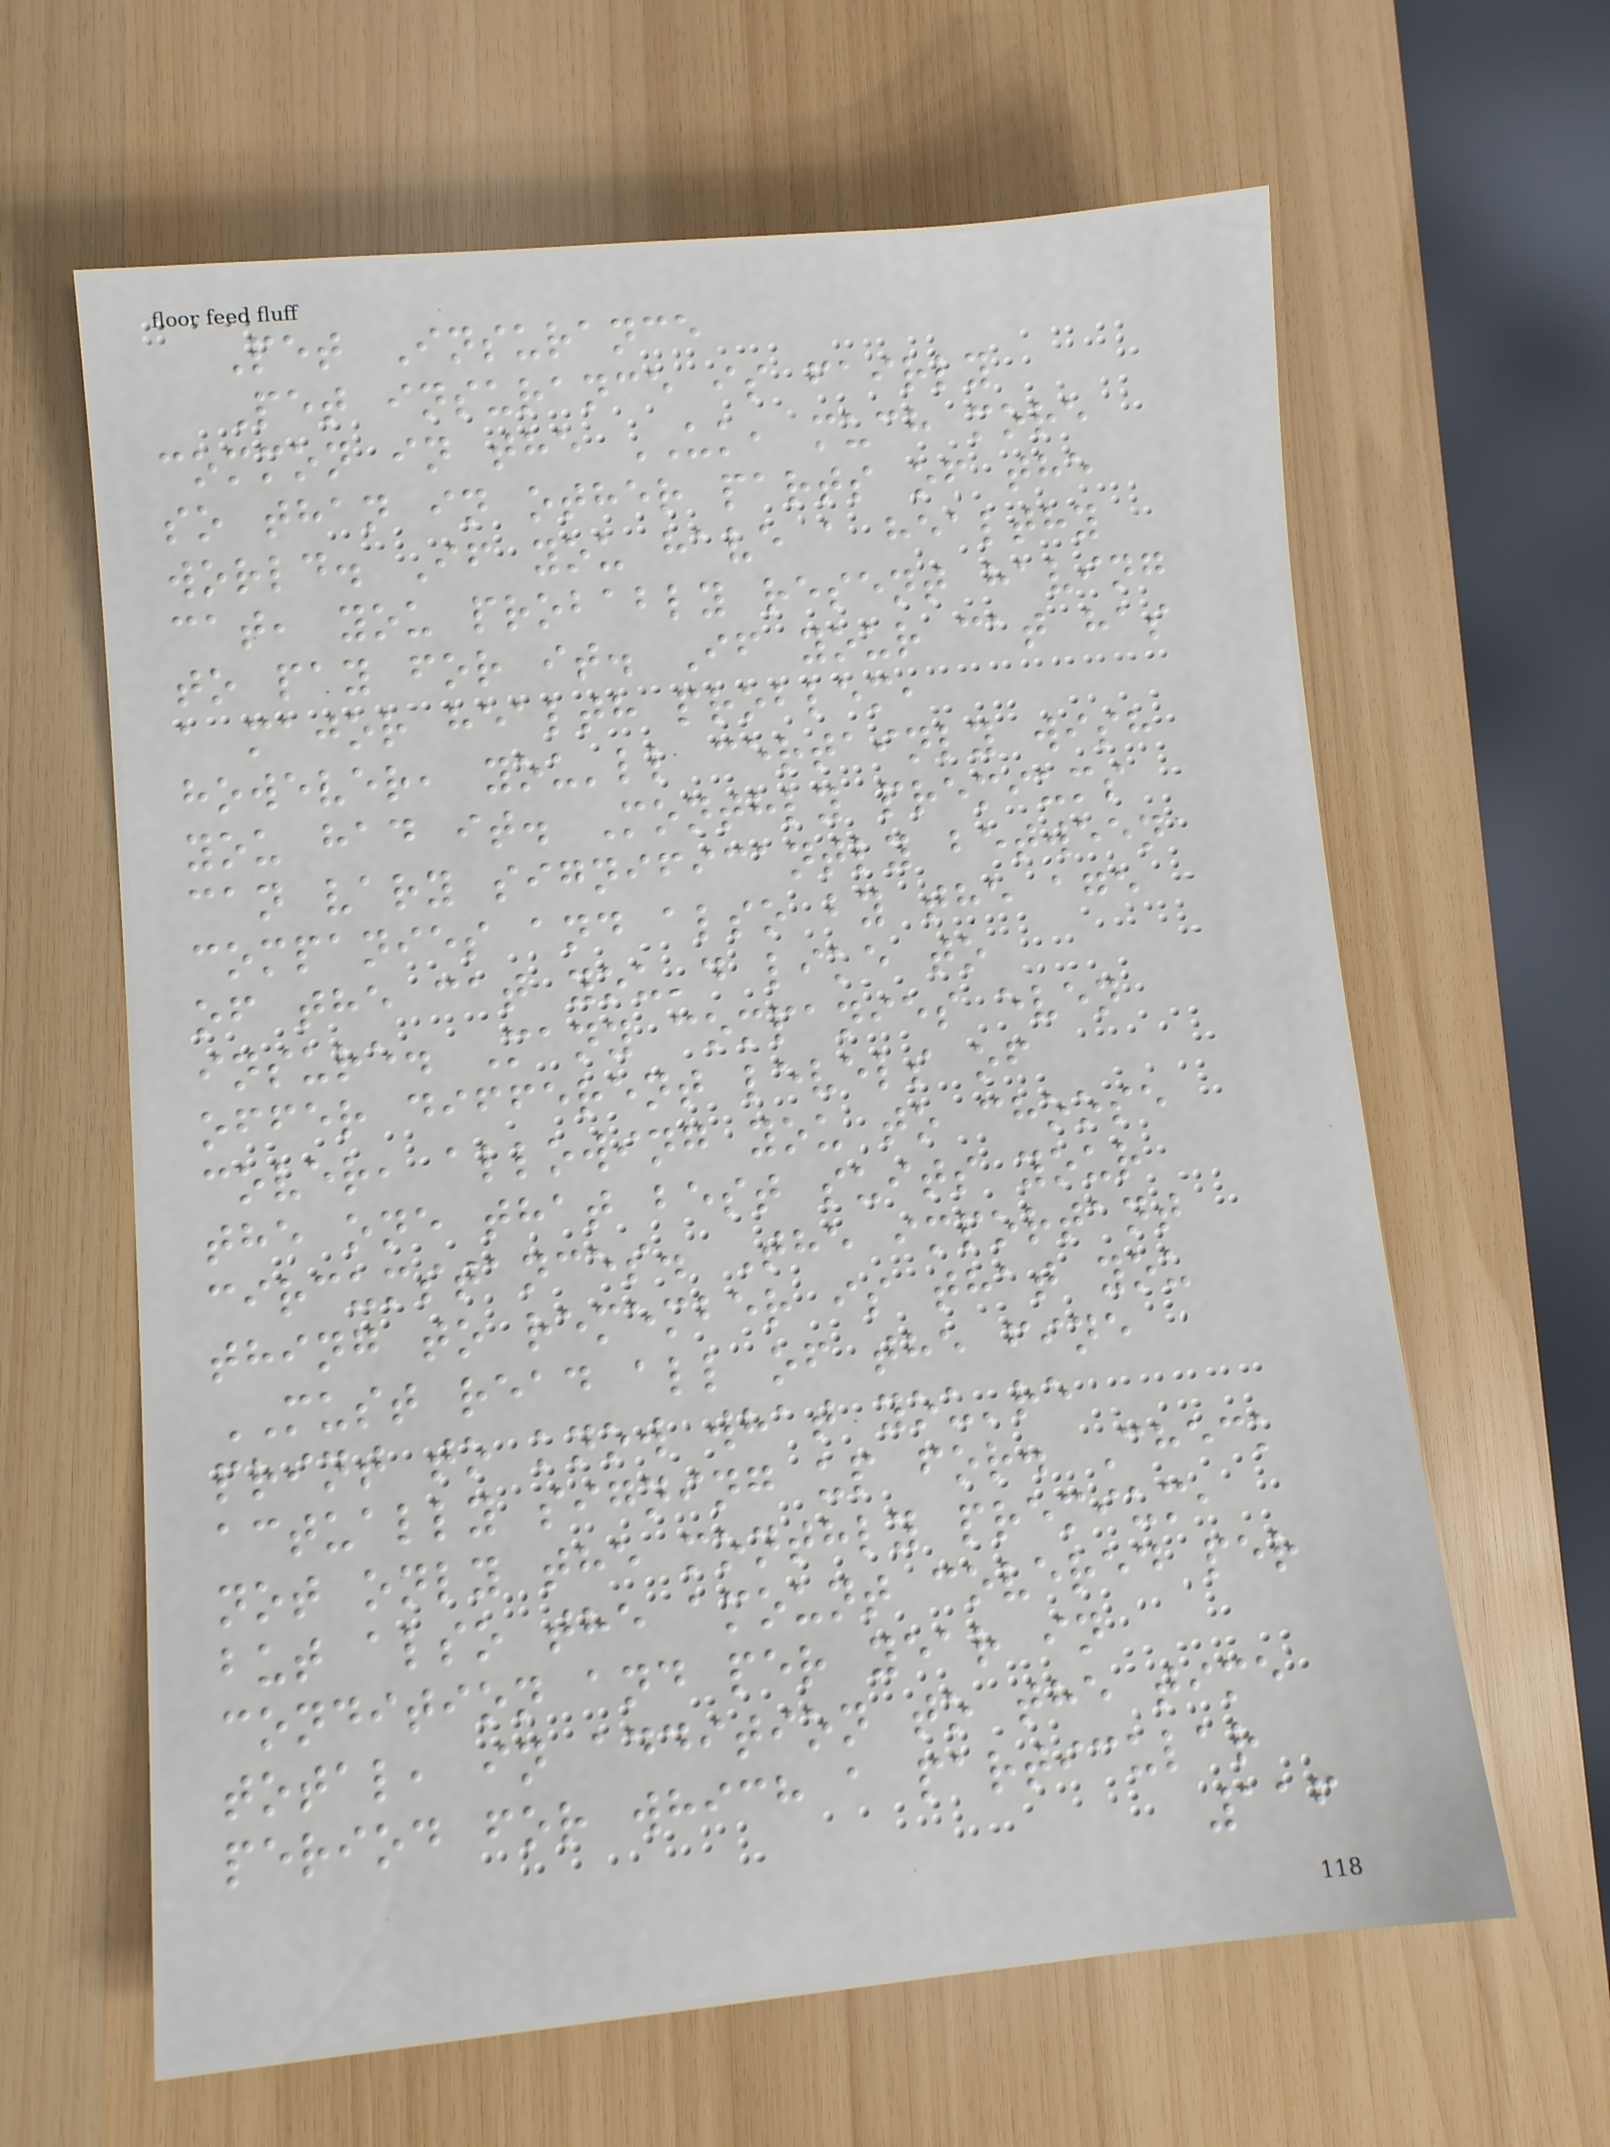Pet Insurance
Pet insurance is fairly
common in the UK, much more
so than in other parts of the
world. If you have a healthy
cat, you probably resent having
to pay for it. If your cat has
a major health problem,
however, you'll certainly wish
you had it. Monthly premiums
can vary significantly between
companies and also by the age
of the cat you'd like to
insure. Many companies even
offer different levels of
cover, allowing you to choose
the one that best suits your
circumstances. The important
thing to remember is that you
MUST read all of the fine
print to know what you're
actually signing up for. Check
not only the monthly premium,
but also the amount covered per
condition and per year in
total, in addition to the time
period for which a particular
116
